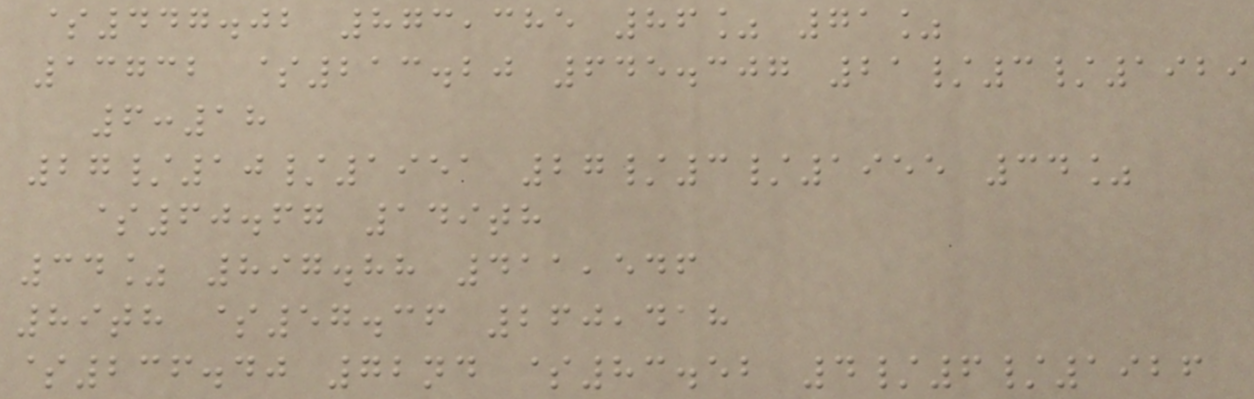$447.02 873,385 86% 71%
13732 $213.20 645.307 21/3/1929
6:18
27/10/1951 27/3/1955 34%
$60.67 149th
34% 897.88 411,546
89th $57.36 260,418
$236.40 72nd $83.52 4/6/1926
